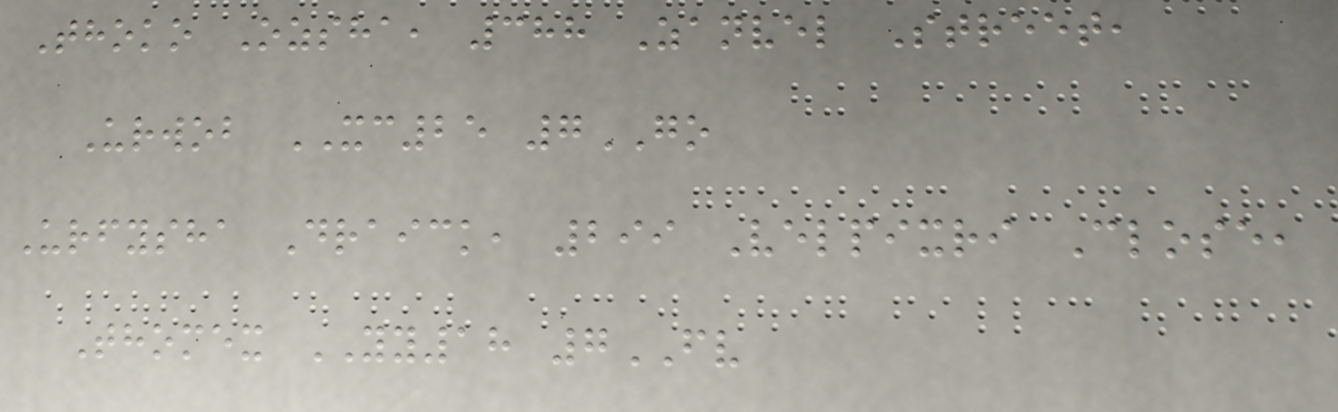Thoko Ozsha, 388 Zanvel Street,
Urwob XC25 7GO
Urfysha Draick, 299 Velpixri Close,
Thomex YY18 7FV
